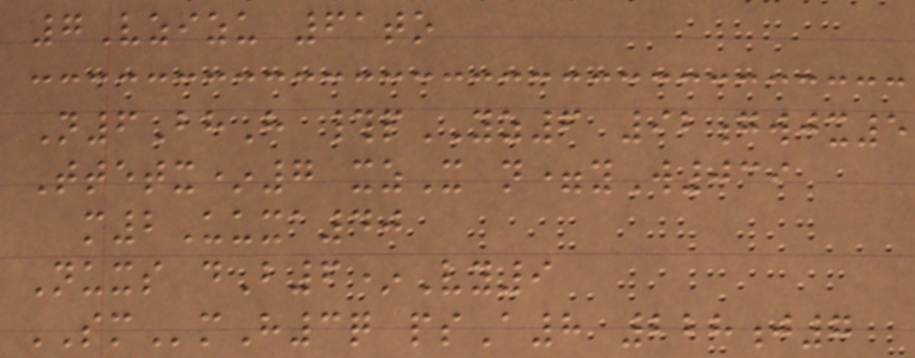7Vzizu 61to
N6BhH #pYZ6 92gwjx5
Ttetx*7 xzX n=yW039
m2Uuxa40
Nuxs dB6*Vy9
SMmH3q psA8 228j7
